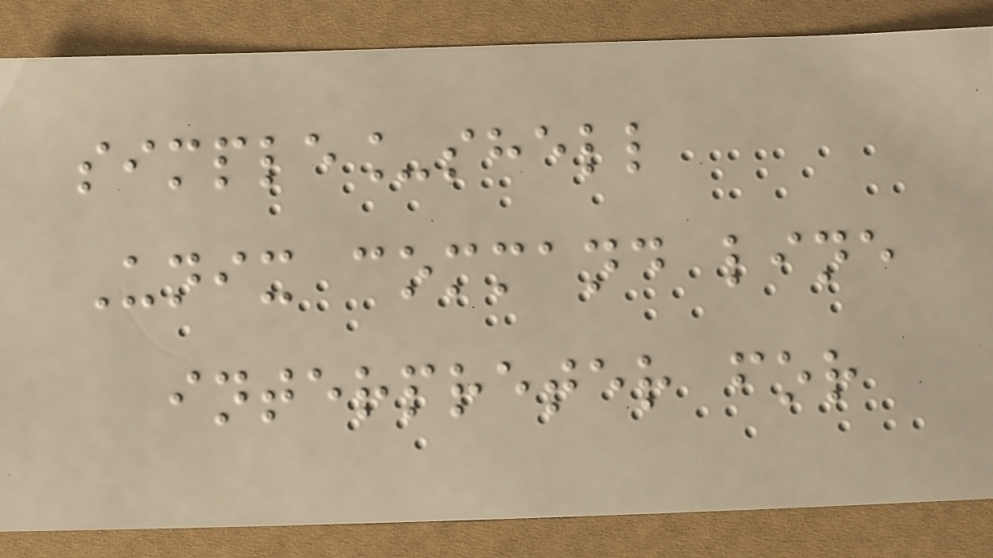simple_shell
Unix command line
interpreter for
